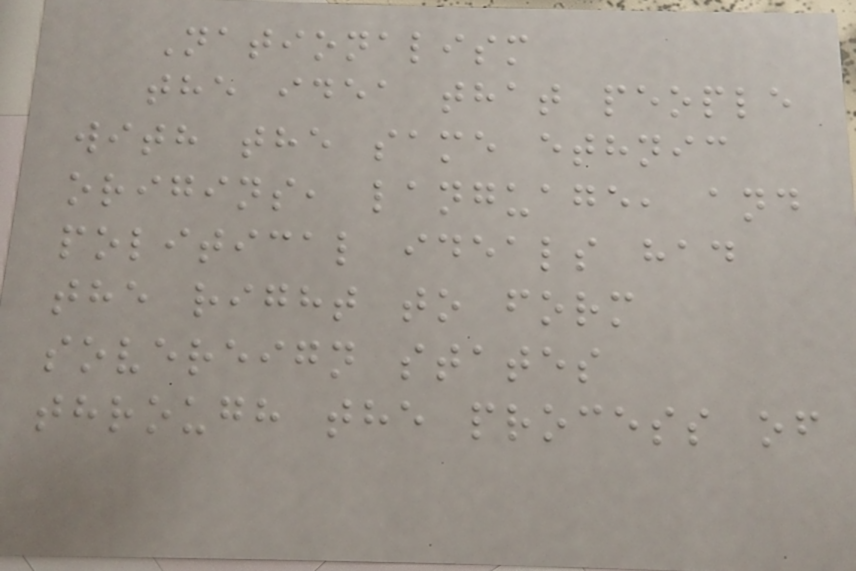Nationalism
the idea that people
with the same ethnic
origins, language, and
political ideals had
the right to form
sovereign states
through the process of
